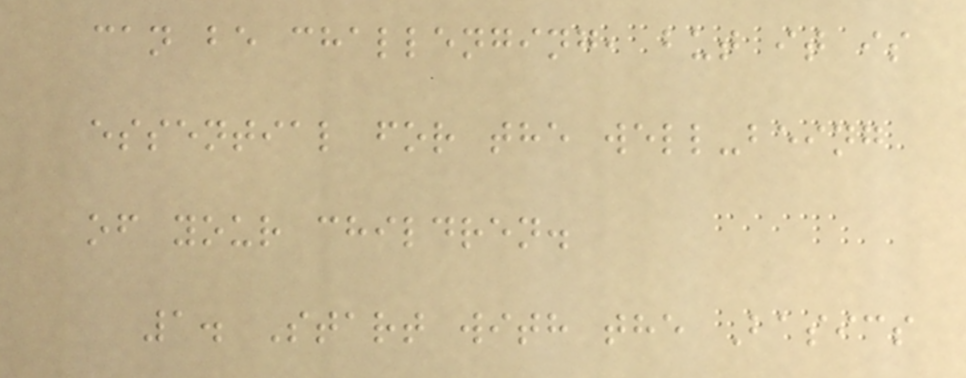can be challenging, but it is
essential for the well-being
of your children.
1. Start with the Basics
